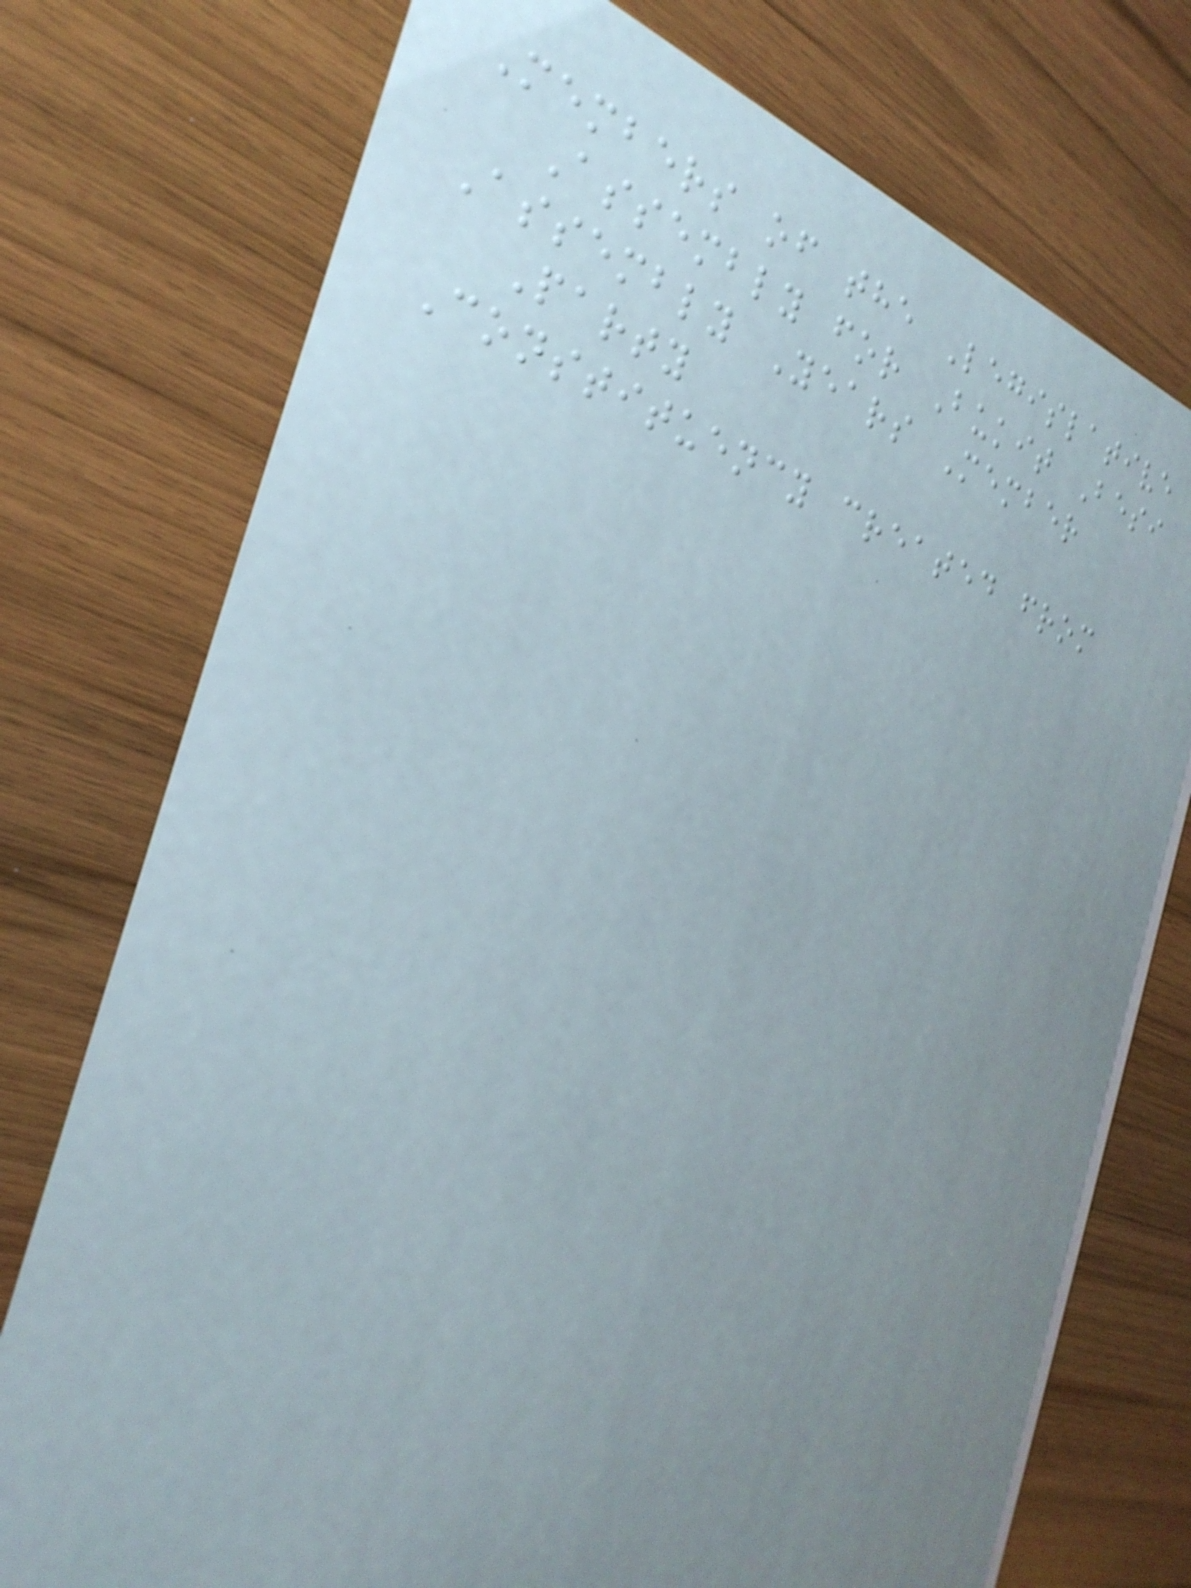Members of the Legislative
Assembly for Bukit Besi
Assembly Years Member
Party
Constituency created from
